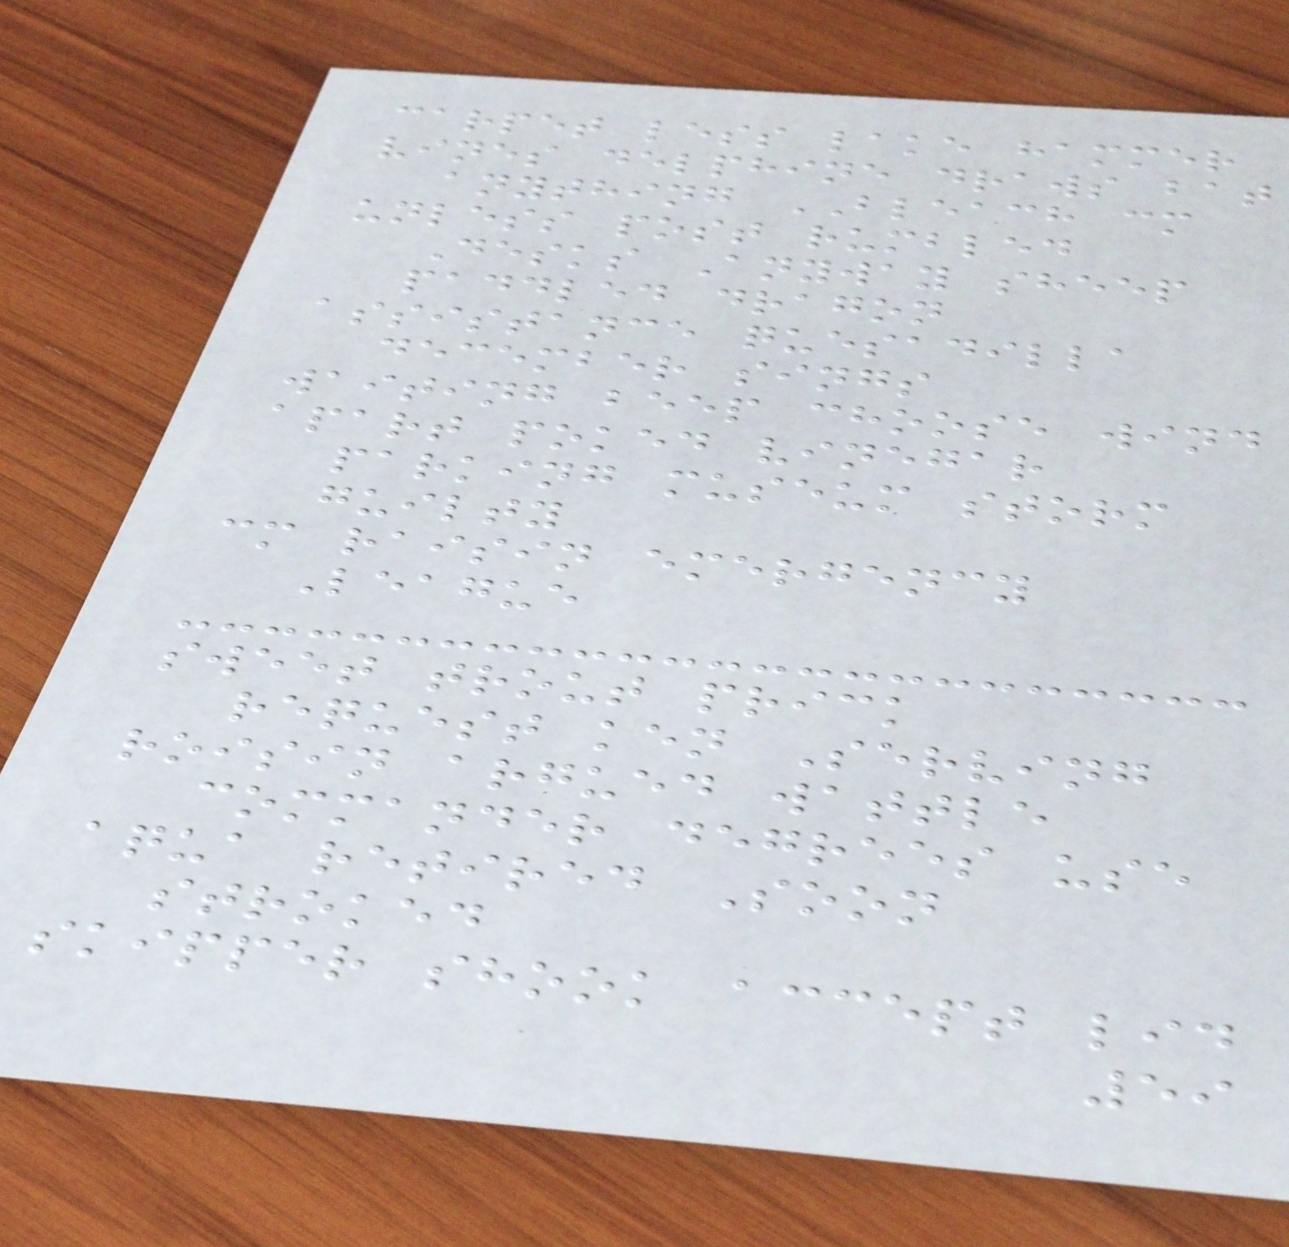carpet less lake hammer
vines delphine draws bat
anything BLEACH cm
unless post rumbled
Desks Anyway sheep
paddled dragon
assistance quesadilla
december sings
waiting beep choose wind
apart poked vinegar
parking museum storm
guilty
cm raisin emergency
League
sweet trout prick
request ken Serving
roisin argued wattle
commander degrees use
aqua retired Soon
stroked
skipper shook accept lid
59
